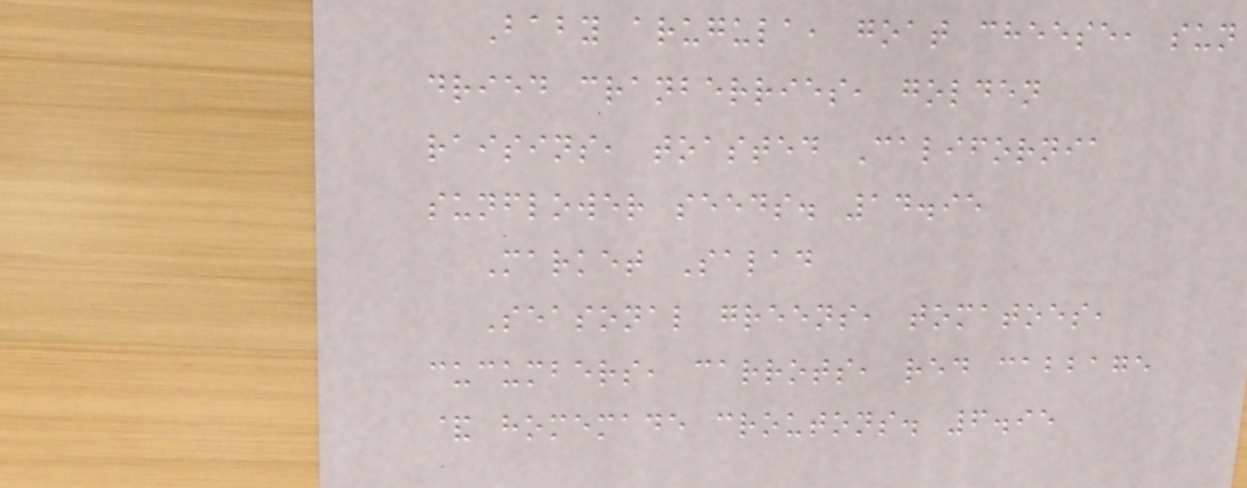Baby arugula, goat cheese, sun
dried cranberries, golden
raisins, toasted California
sunflower seeds. 14.95
Market Salad
Seasonal greens, tomatoes,
cucumbers, carrots, red cabbage
& homemade croutons. 6.95
